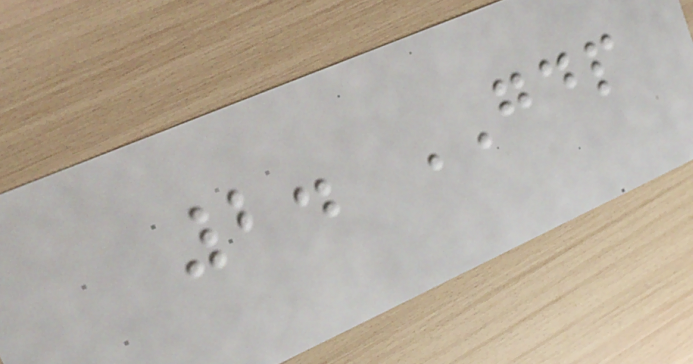2. GDP
